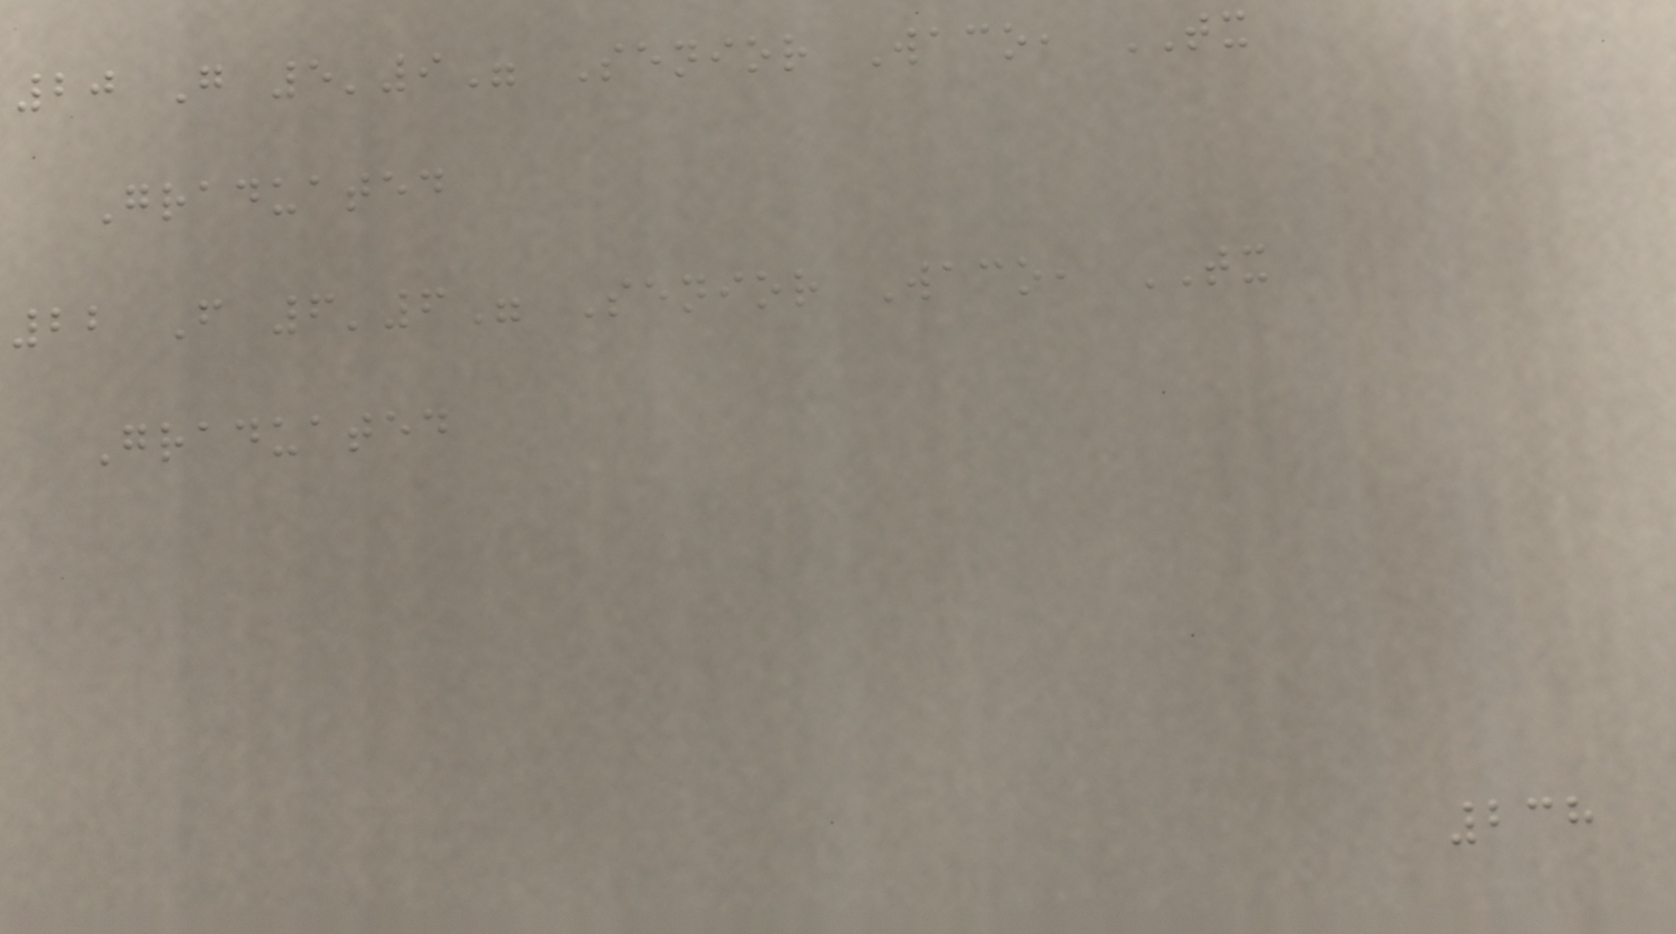20 G 5'9" Senior Waco, TX
Graduated
22 F 6'6" Senior Waco, TX
Graduated
238
